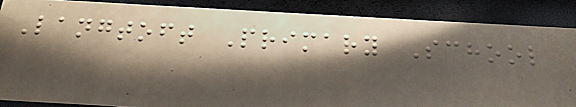Langtoft Primary School
